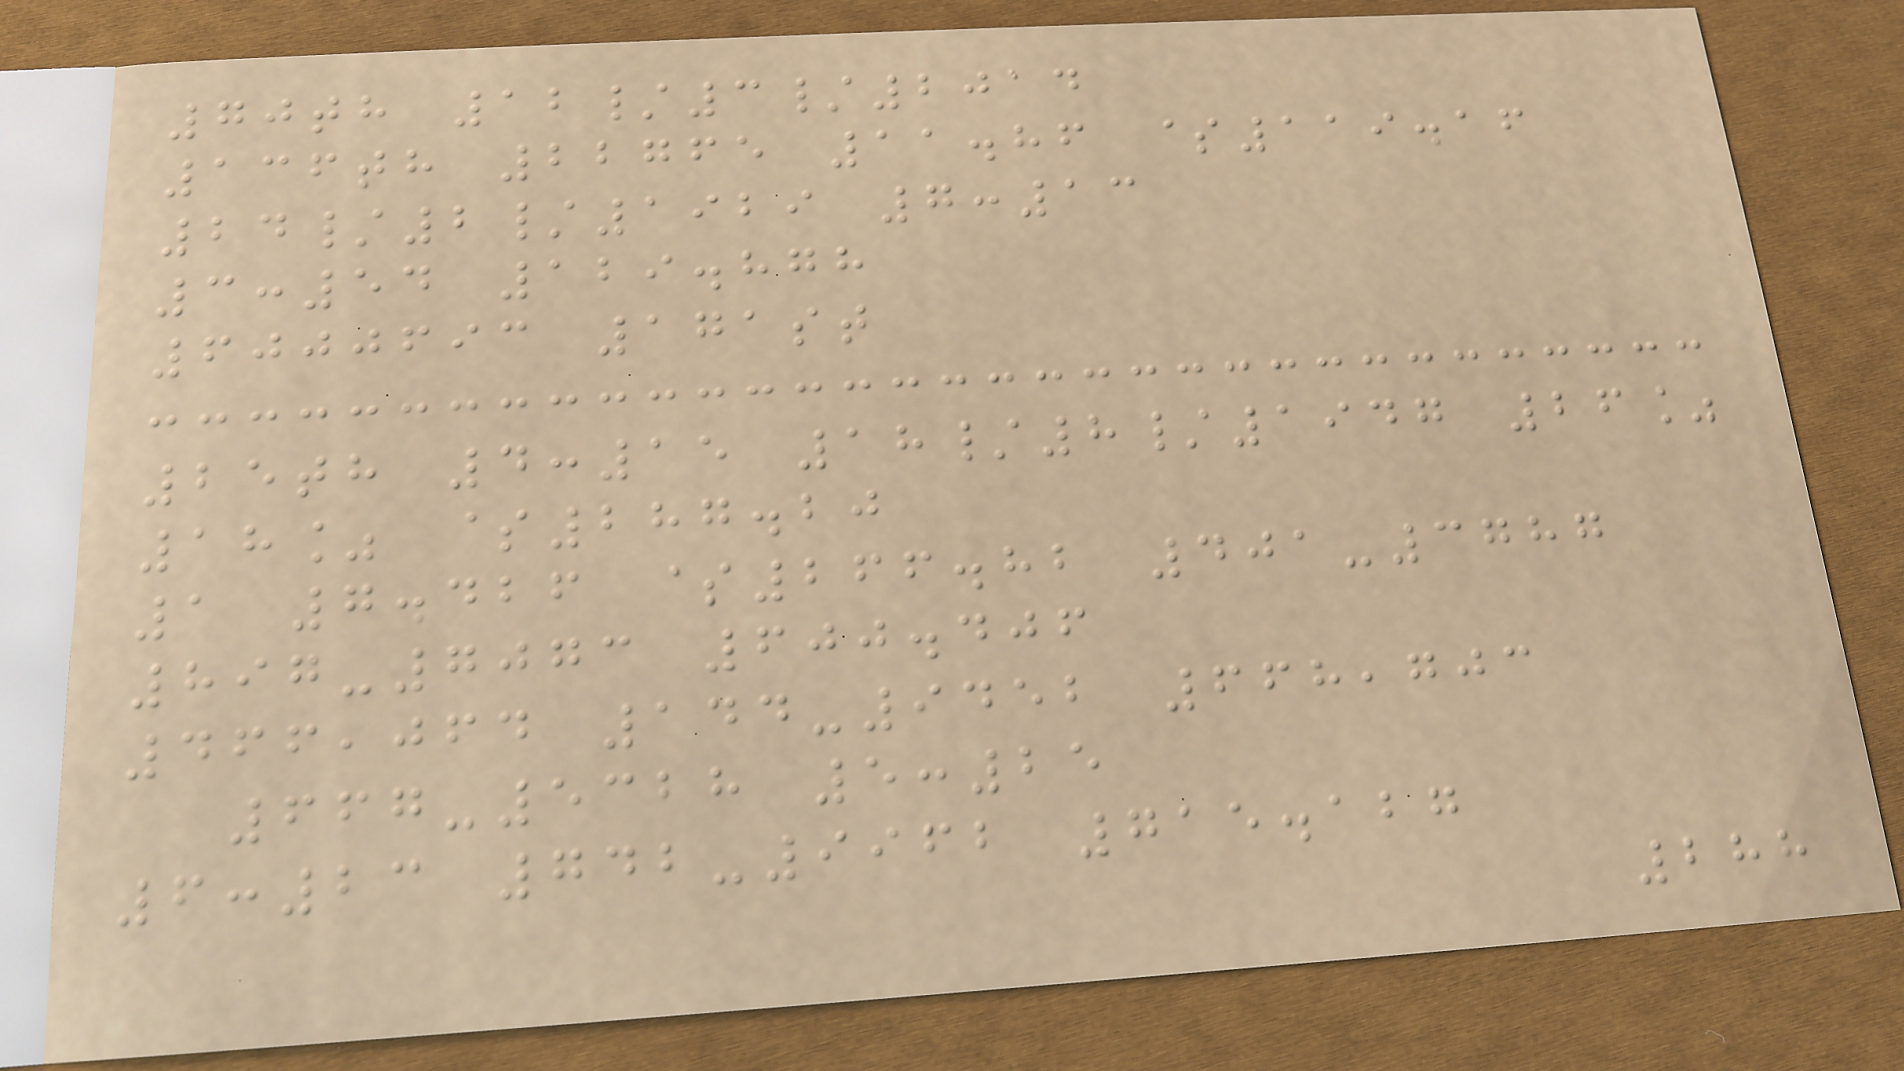70th 12/3/2014
136th 22765 11.86 $119.16
24/2/1929 7:13
3:54 129.878
6000693 171st
25th 4:15 18/8/1947 26%
18% $287.20
1 7.426 $266.82 401-3787
897-7073 600.406
466,064 144-9452 668,703
667-5328 5:25
6:23 742-9962 715.127
288
